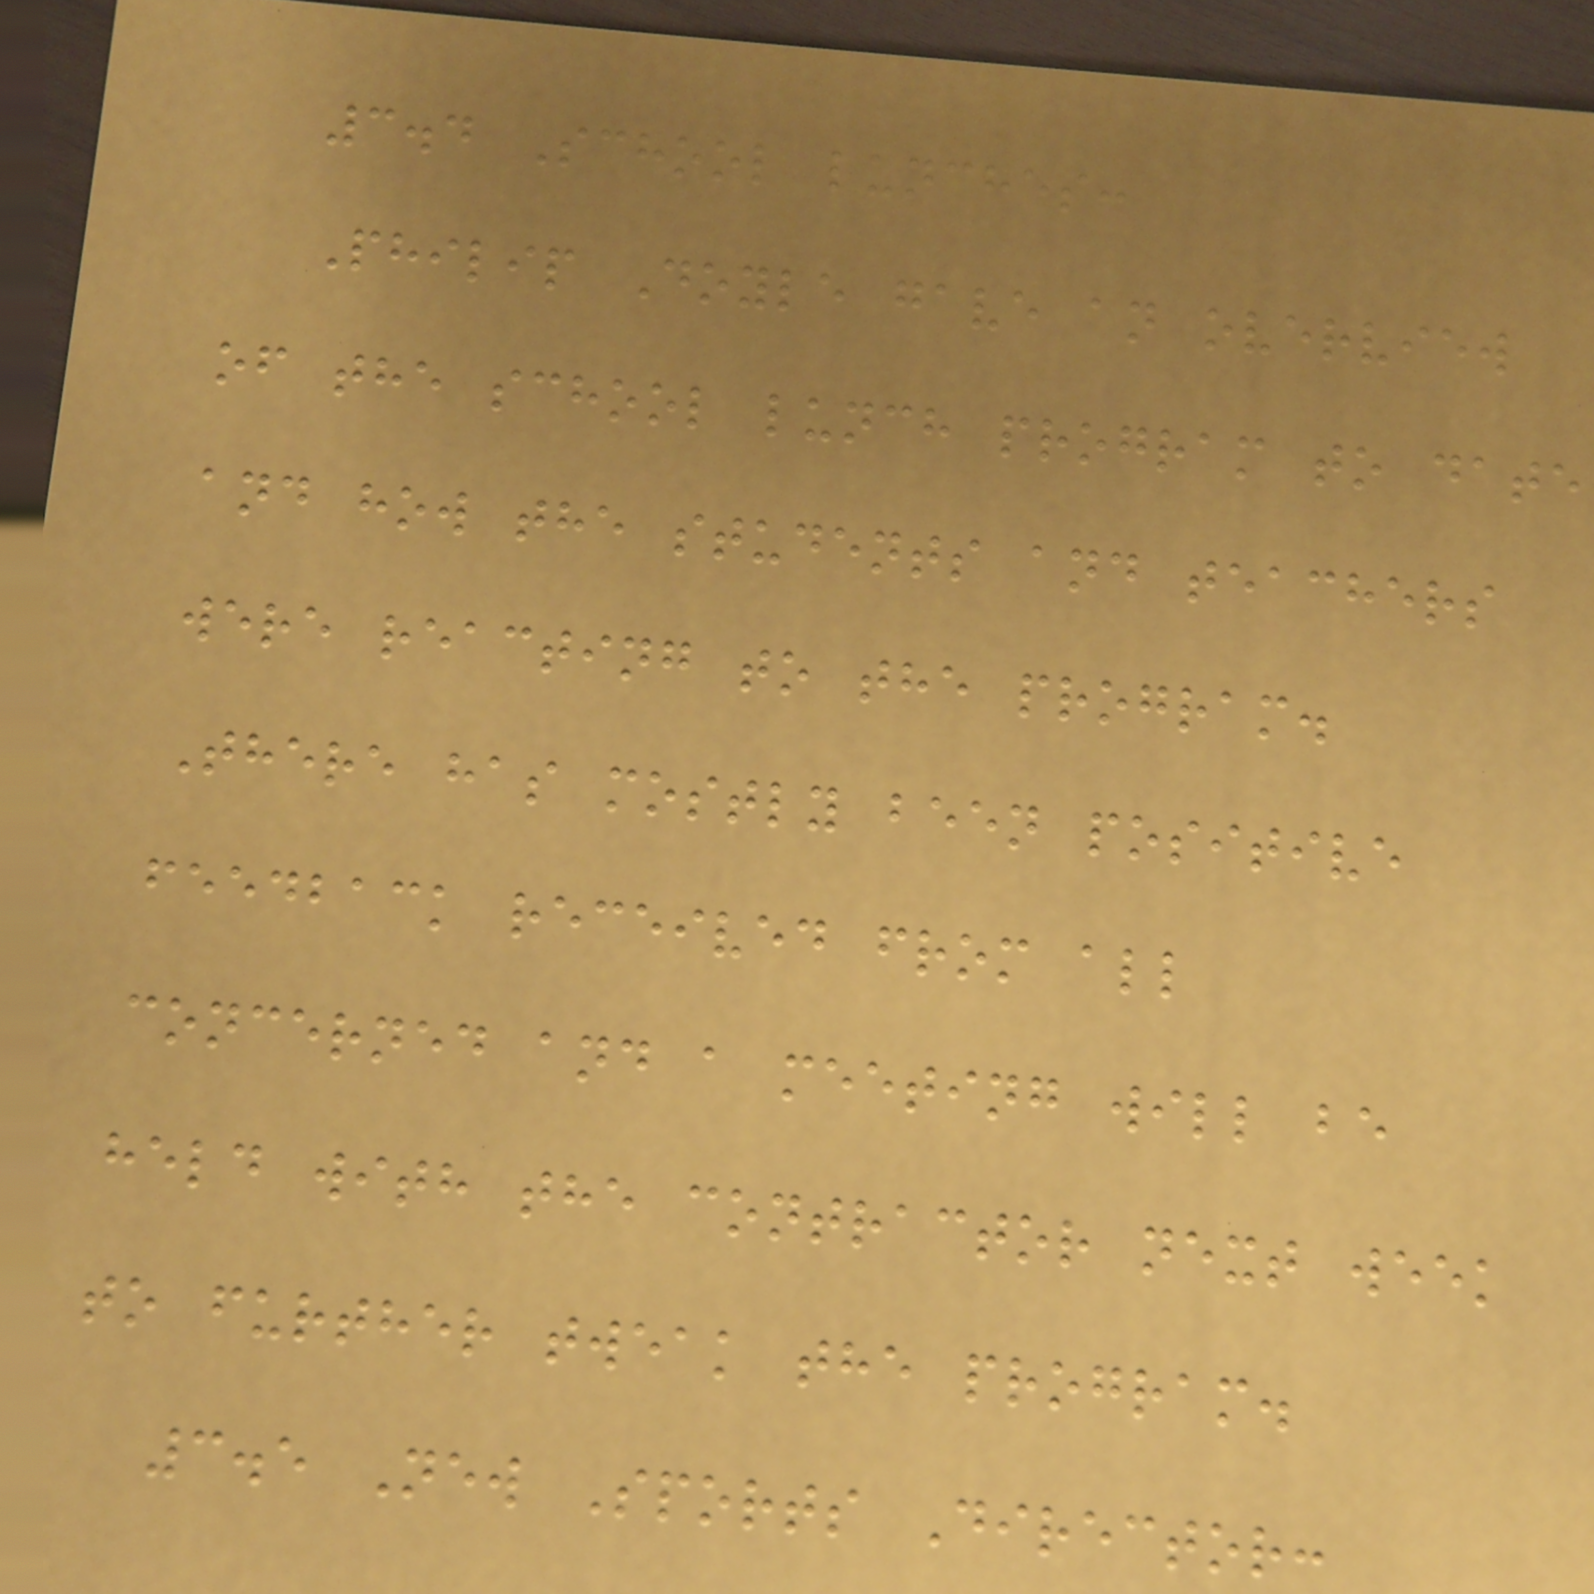3.4 School lunches:
Philip Doyle gave an overview
of the school lunch program to date
and how the students and teachers
were reacting to the program.
There has mostly been positive
feedback received from all
concerned and a meeting will be
held with the contractor next week
to further tweak the program.
3.5 New Sports Director:
